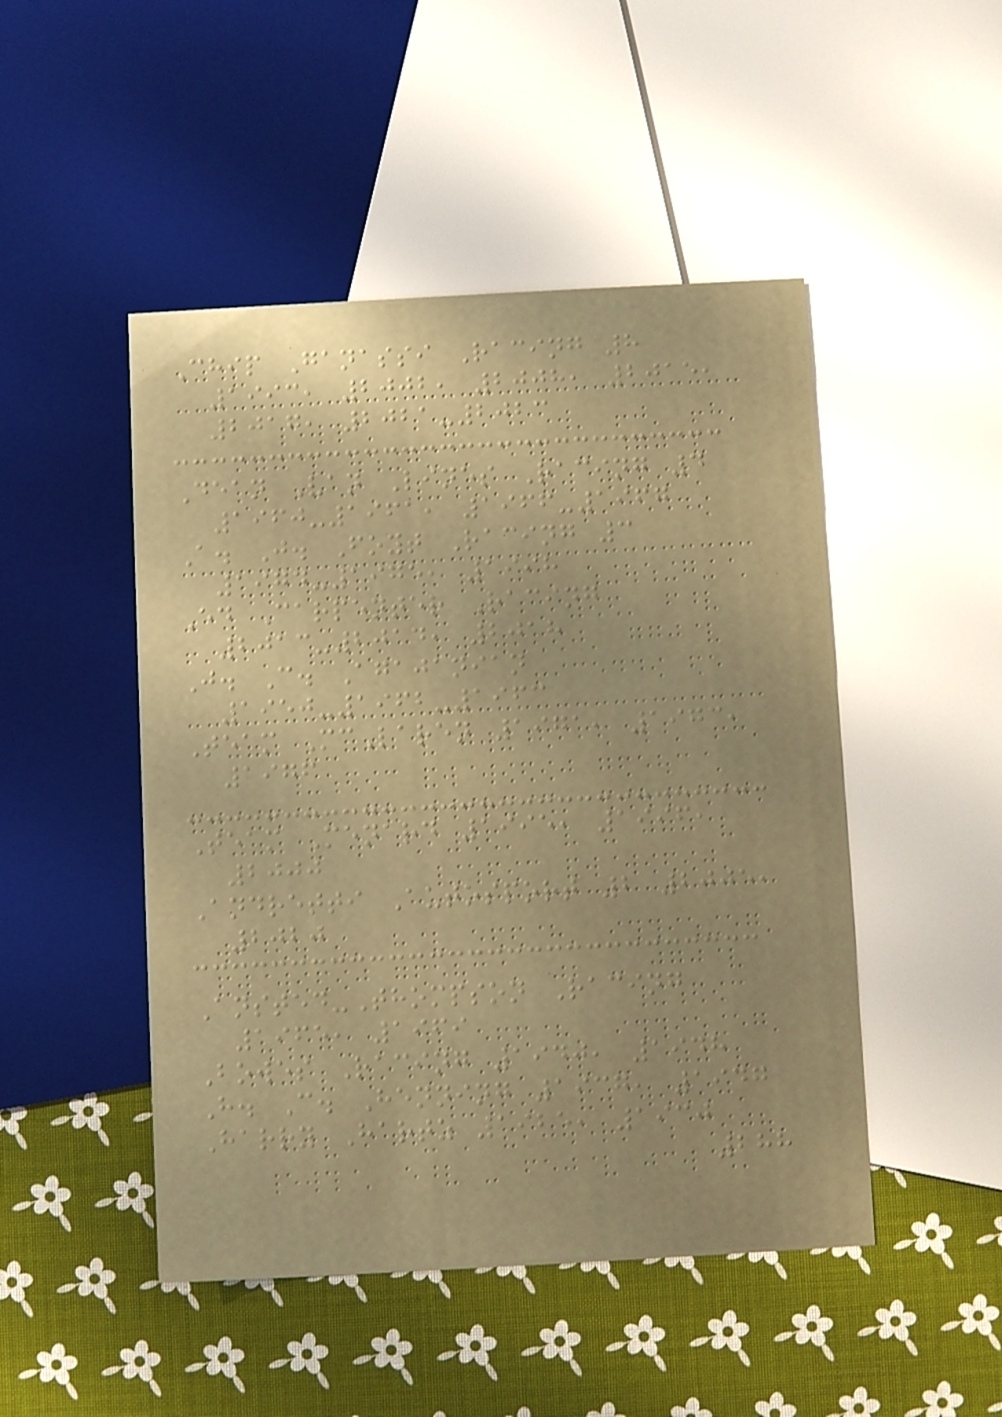Chip Ganassi Racing 8
1993, 2002, 2008, 2015,
2017, 2021-2023
Dean Van Lines Racing 4
1960-1961, 1966-1967
A. J. Foyt Racing 3
1974-1975, 1998
Ed Carpenter Racing
2013-2014, 2018
J. C. Agajanian
1950-1962-1963
Team McLaren 1971, 1973,
1976
Team Menard 1995, 1996,
2000
Andretti Autosport 2 2005,
2020
Ansted-Thompson Racing
1965, 1969
Bowes Racing 1940, 1948
H. C. Henning 1937, 1947
Harry Hartz 1925, 1930
288
